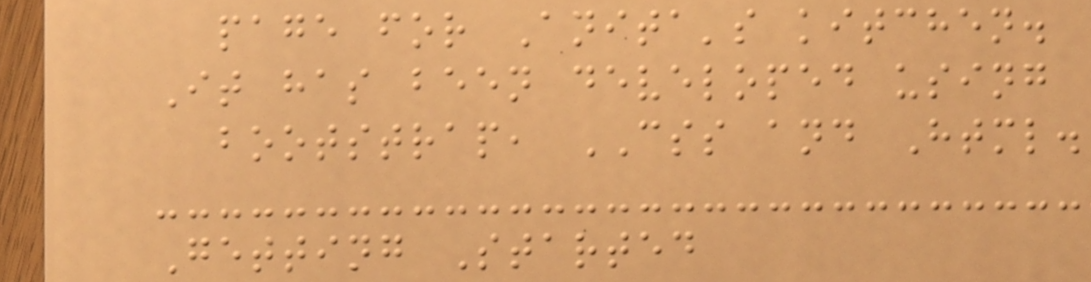page for Anita's kitchen.
It has been developed using
bootstrap, CSS and Html.
Getting Started
